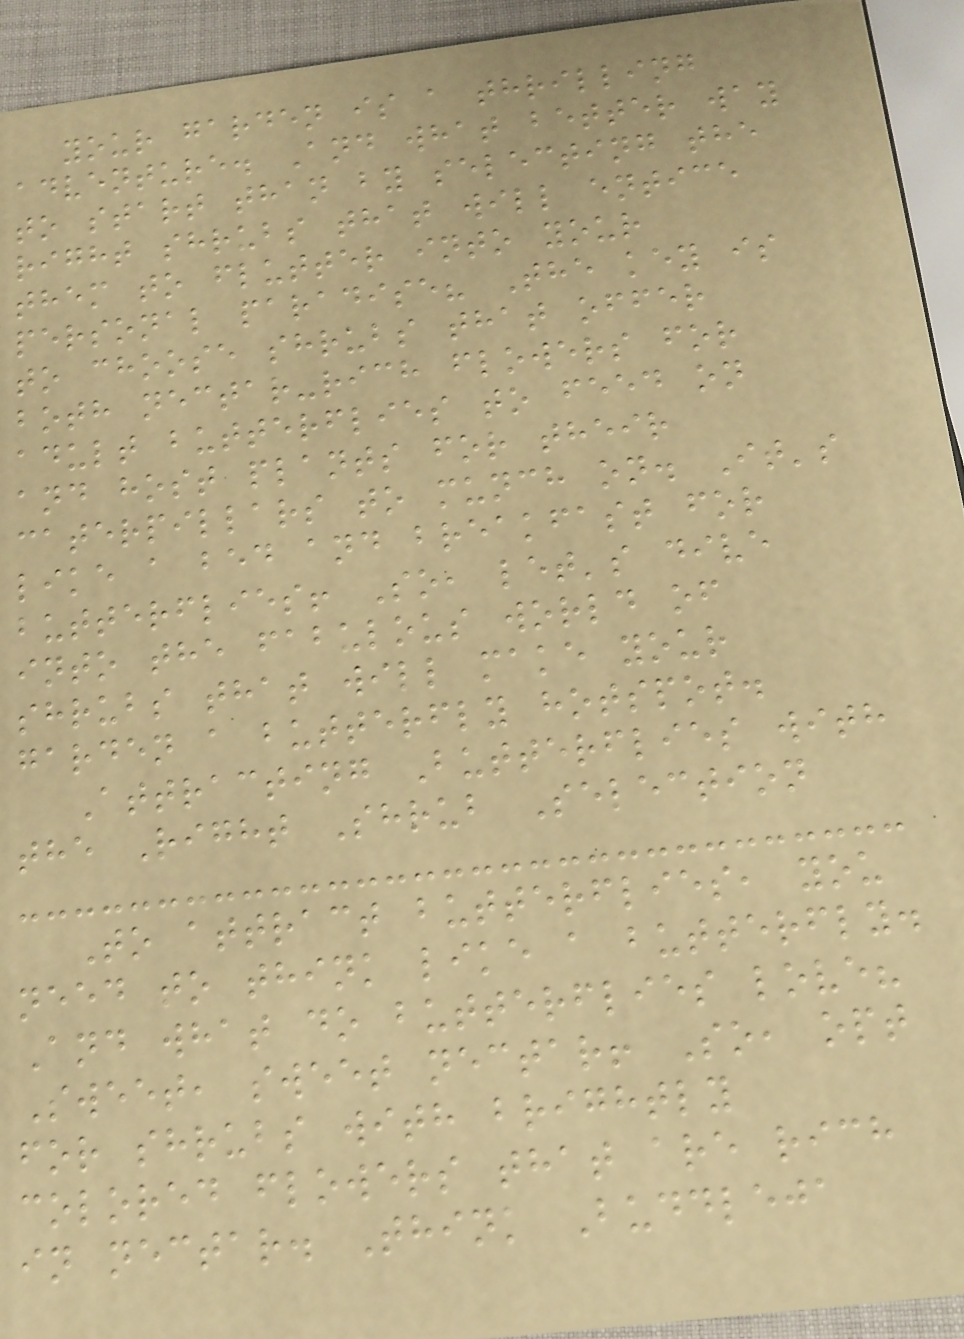your garden is a thrilling
adventure. And what better way
to start than by selecting the
right shrubs that will entice
them to flutter into your
personal paradise? The key is
to choose shrubs that offer
both nectar-rich flowers for
adult butterflies to feed on
and host plants for their
caterpillars to munch on. It's
like a bed and breakfast for
butterflies! So, let's dive
into the fabulous world of
shrubs that will make your
garden a butterfly hotspot.
Attracting Butterflies with
the Right Shrub Selection
To attract butterflies, you
need to think like a butterfly.
And what do butterflies love?
Sweet, sweet nectar! So, opt
for shrubs with brightly
colored flowers that are rich
in nectar. Think Buddleja
